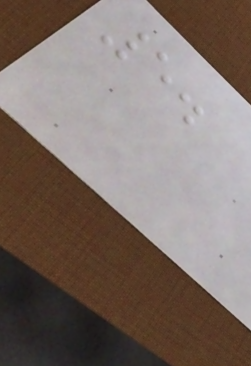5.
